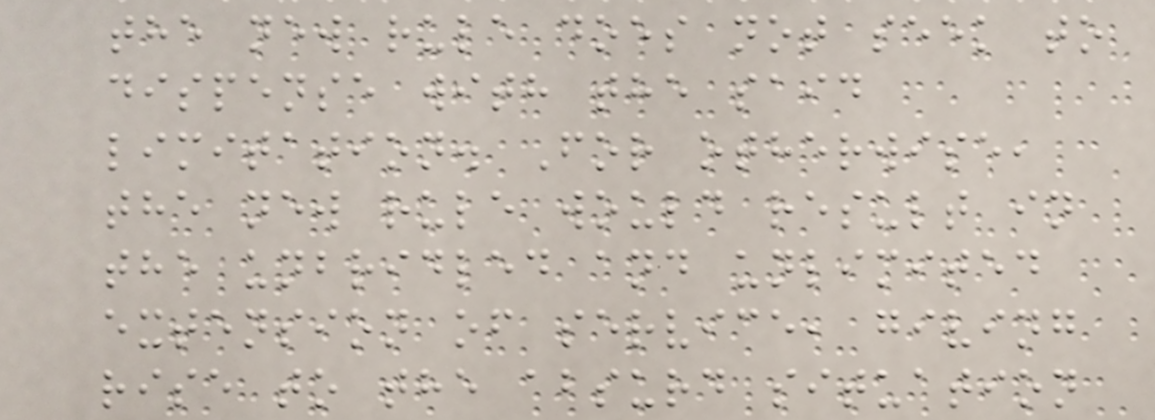the new rule does not seek to
dispense with the said
limitation. For otherwise,
the new rule would result in
the unbridled and unlimited
extension of service, giving
rise to the absurd situation
